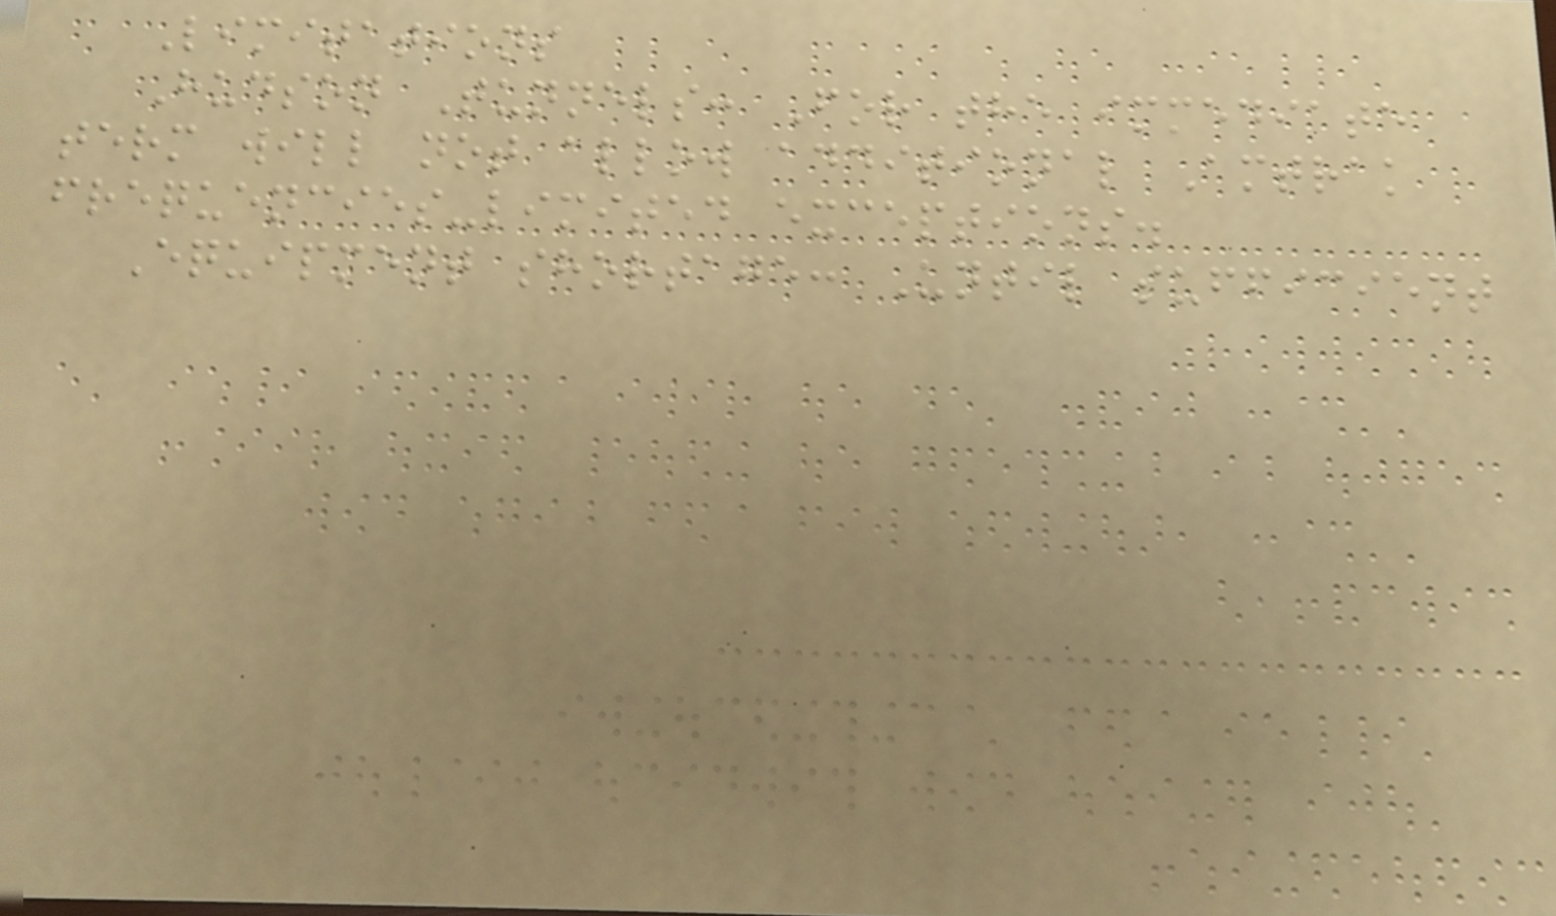Limitations
Hudson Tunnels: For the immediate
term will not allow additional Amtrak
frequencies-limited exceptions.
Equipment shortage: Until sufficient
